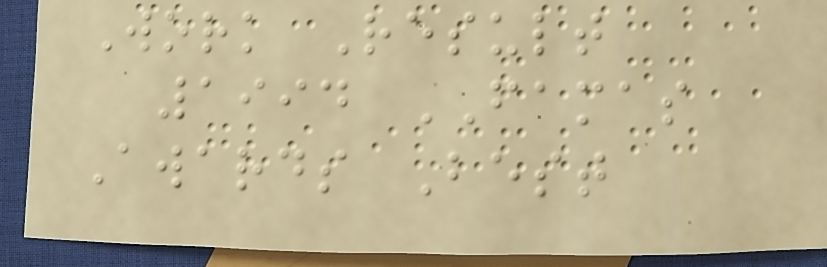Work Result
1994 FAMAS
Awards Best
